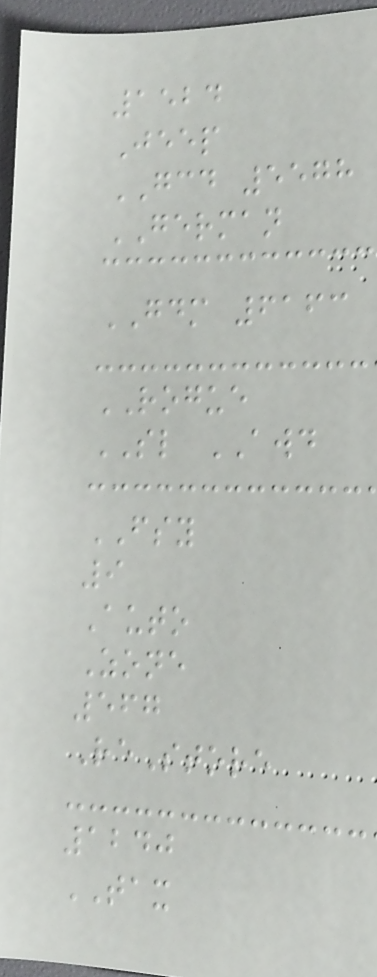1524
Jeep
GCD 5578
GERMAN
GDM 6163
ROGUE
SL AWD
FSY
9
Auto
Zone
567
ReStore
1240
TAX
